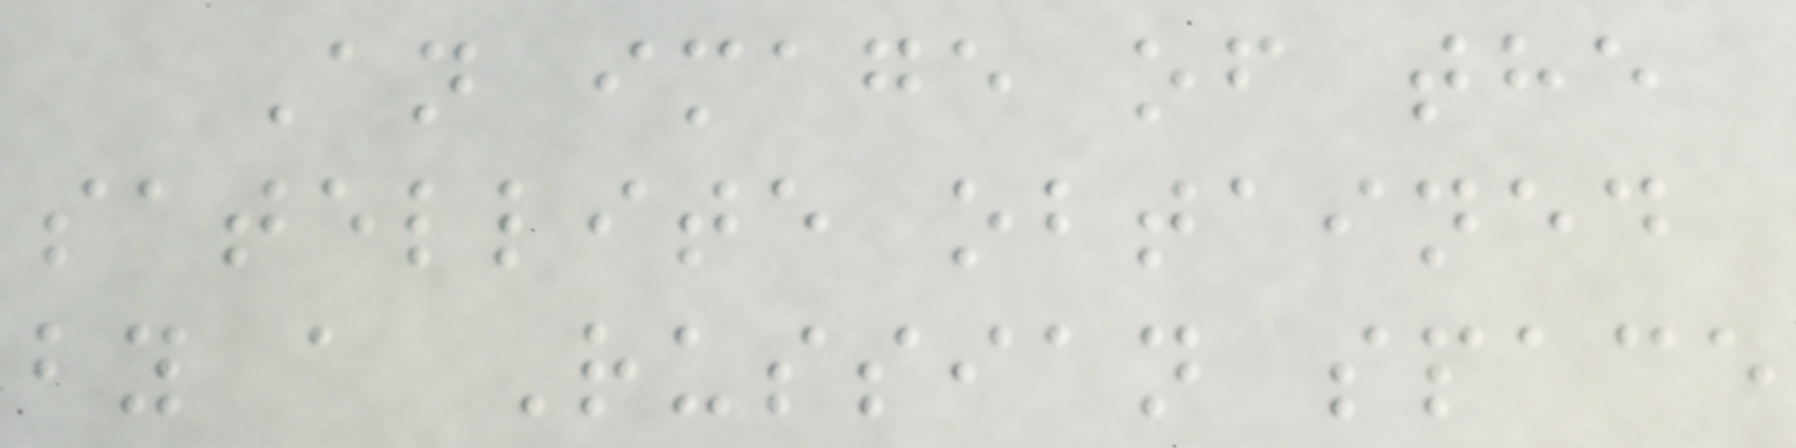An image of the
satellite obtained
by a Russian space
